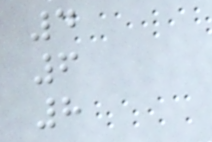4
6
8
